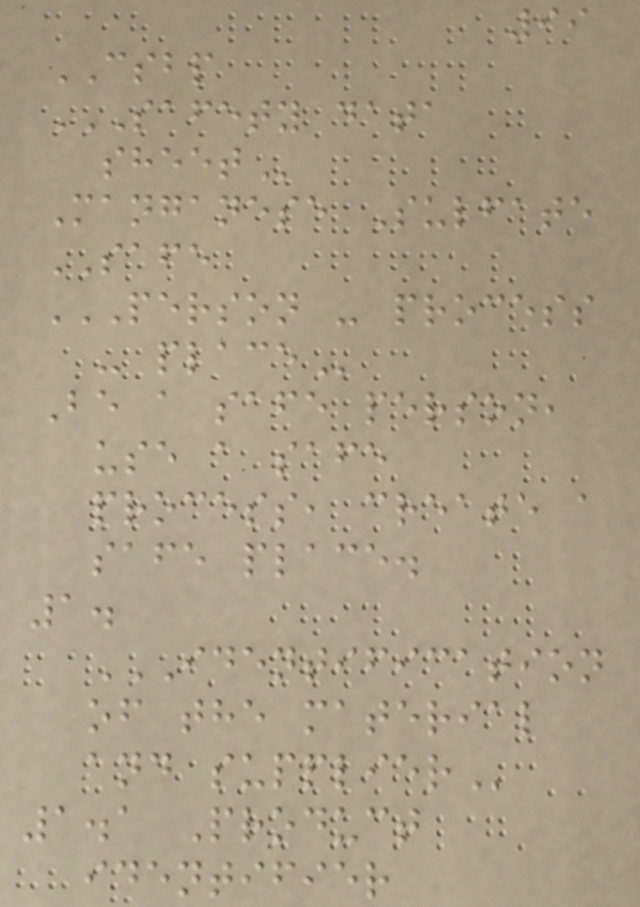99
CSBP
SAFETY DATA
SHEET
Manganese Sulfate
SAFE
PERSON - PROCESS
- PLACE
Be a safe person,
use a safe
process, create a
safe place.
1.
IDENTIFICATION
OF THE MATERIAL
AND SUPPLIER
1.1 Product
identifier
